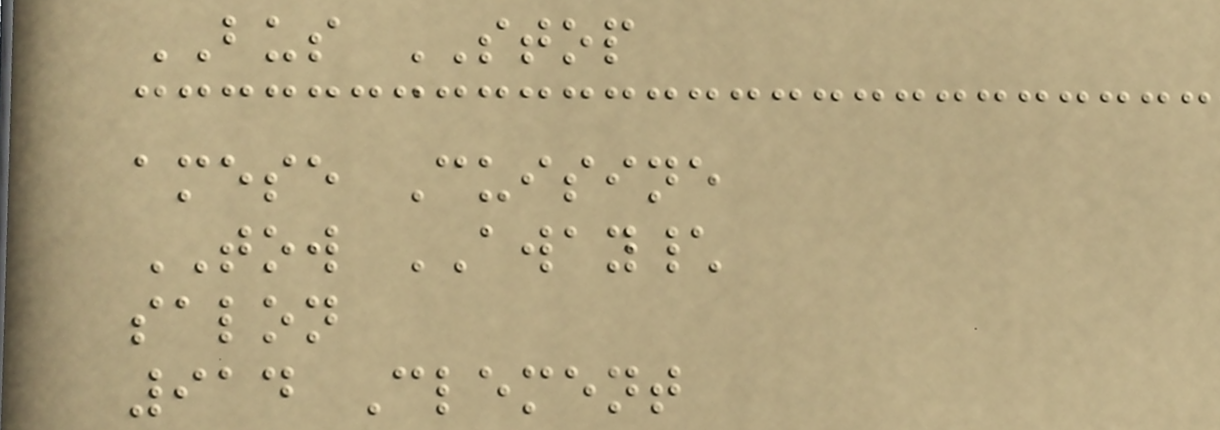BUS STOP
amese Cuisine
TOW AWAY\
salon
914 Clement
